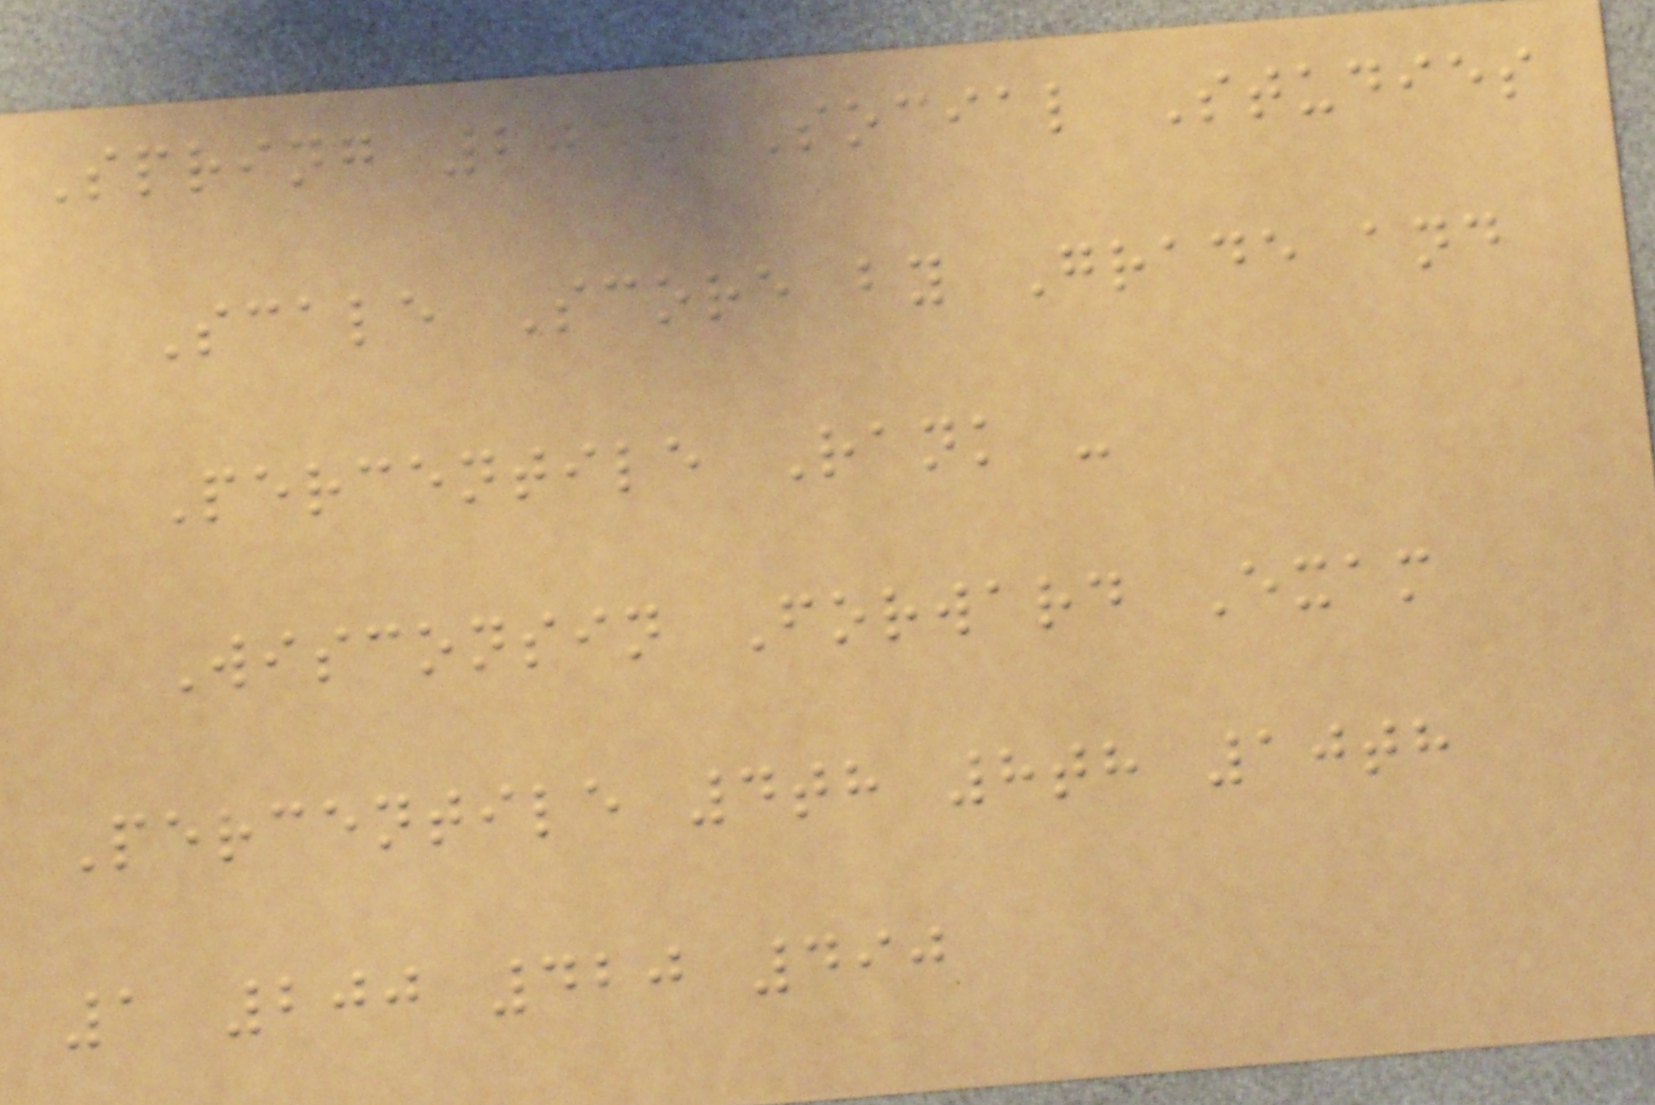Spring 2017 Social Studies
Scale Score by Grade and
Percentile Rank -
Wisconsin Forward Exam
Percentile 4th 8th 10th
1 200 420 490
